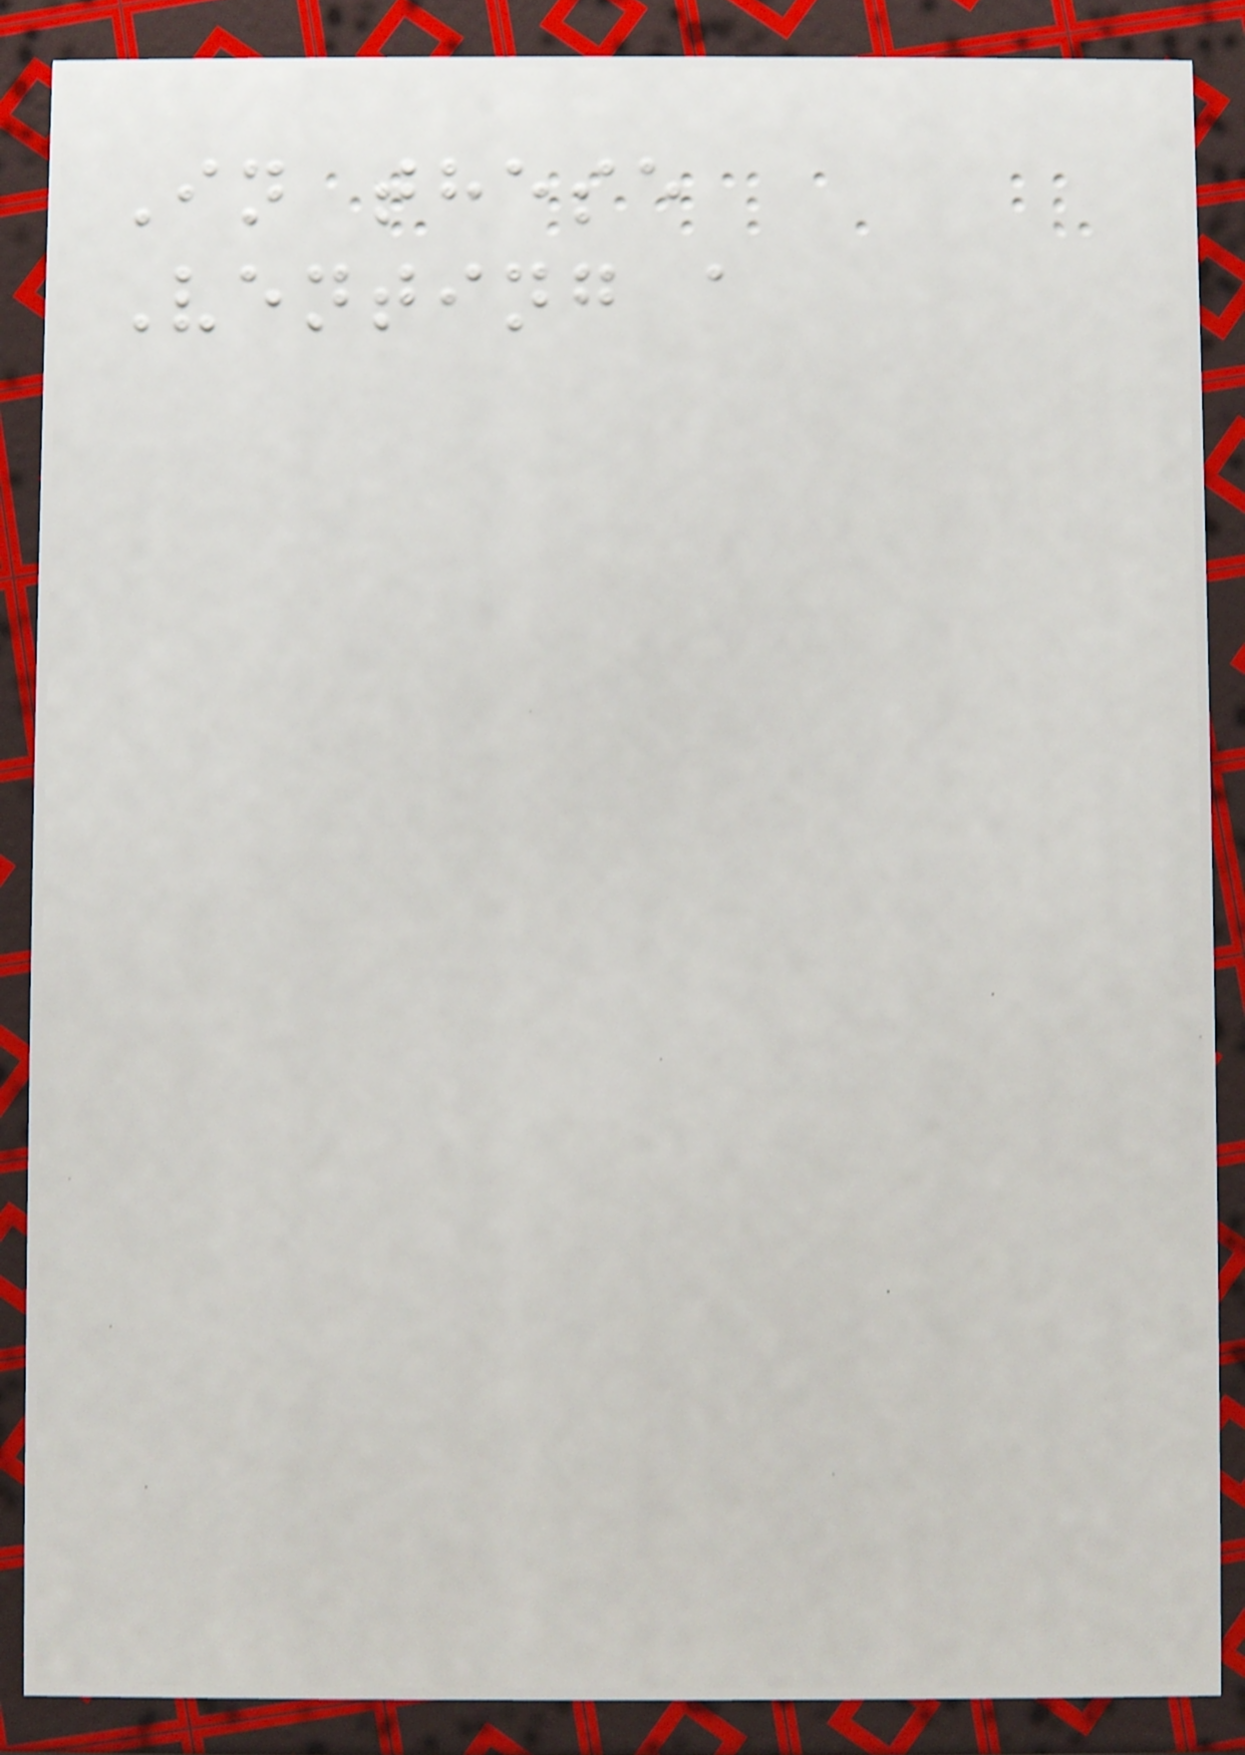In these
Venting a
